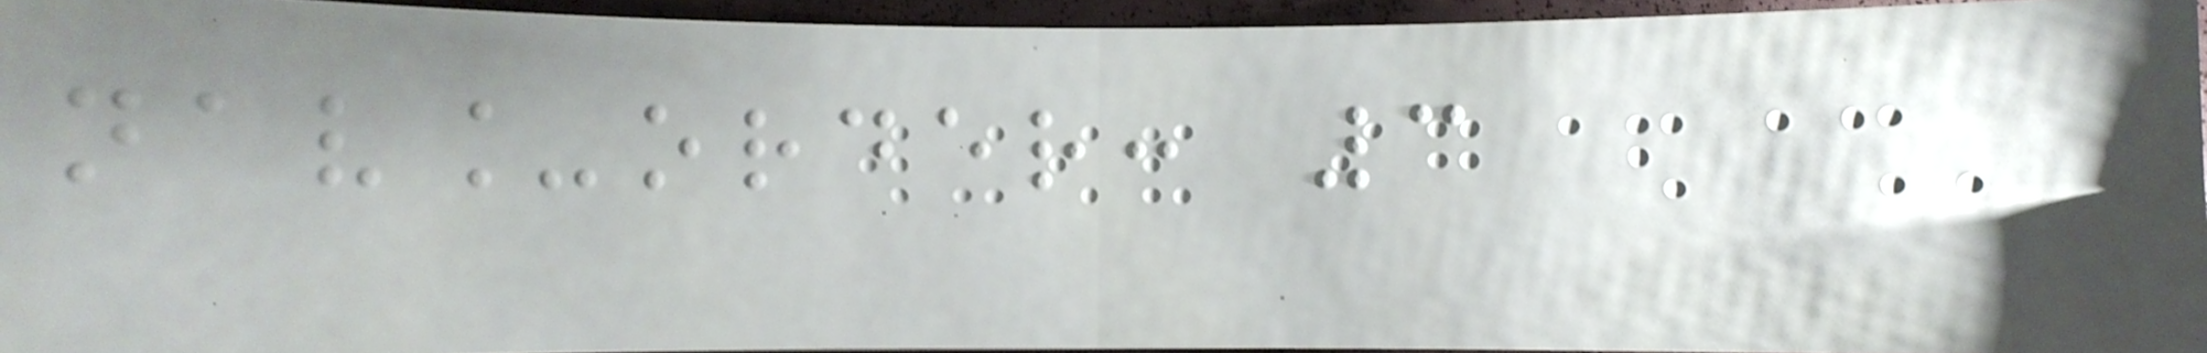nav_order: 3
